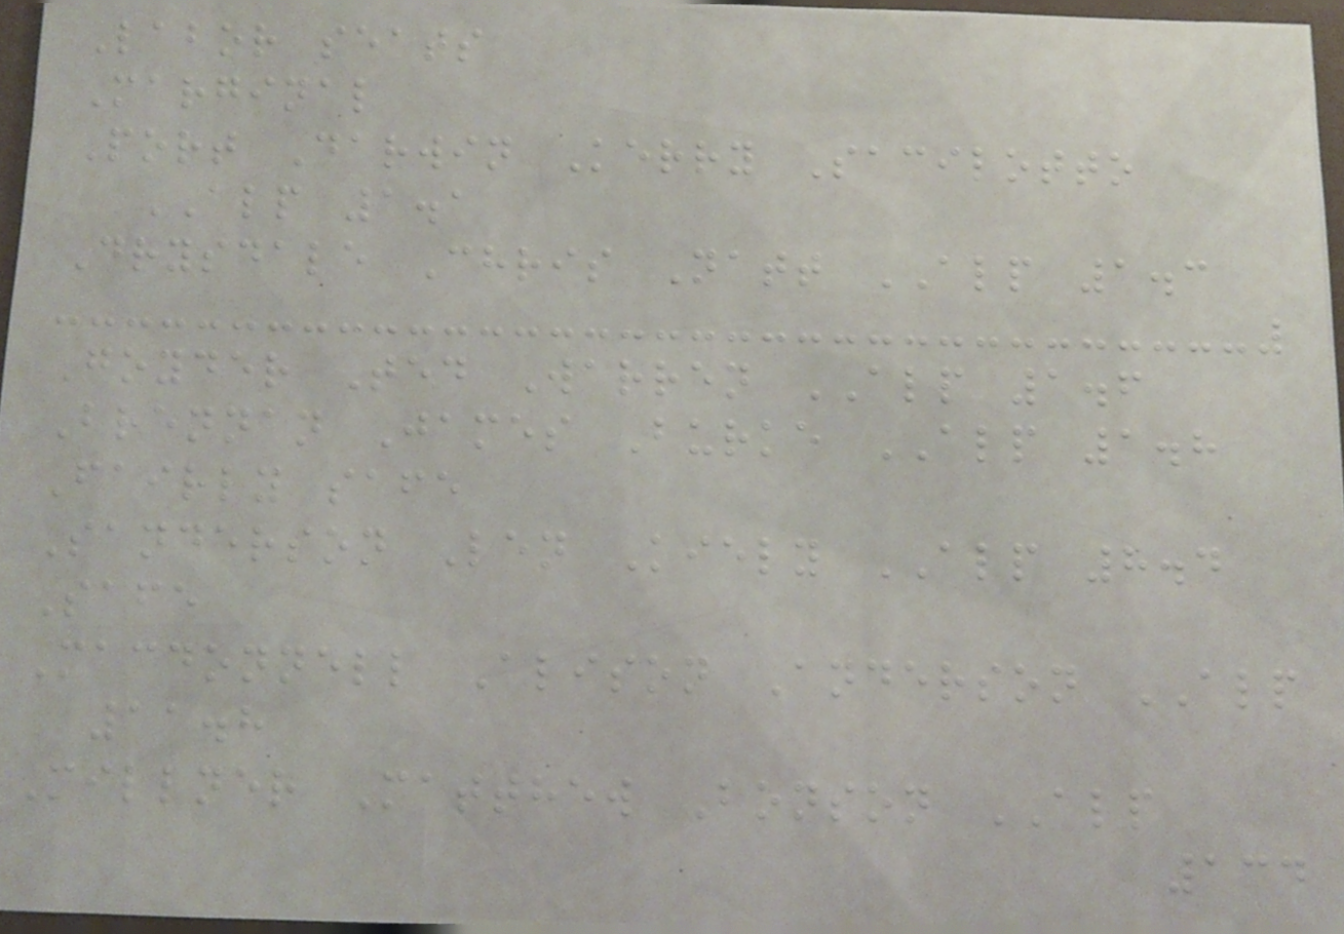Labor seats
Marginal
Port Darwin Kerry Sacilotto
ALP 1.1
Drysdale Chris Natt ALP 1.3
Goyder Ted Warren ALP 1.6
Brennan James Burke ALP 1.8
Fairly safe
Sanderson Len Kiely ALP 8.4
Safe
Macdonnell Alison Anderson ALP
11.8
Millner Matthew Bonson ALP
134
